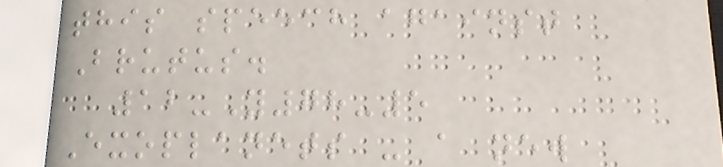this speech against
Brutus.
12-Y78-5
Exoplanets - a new
